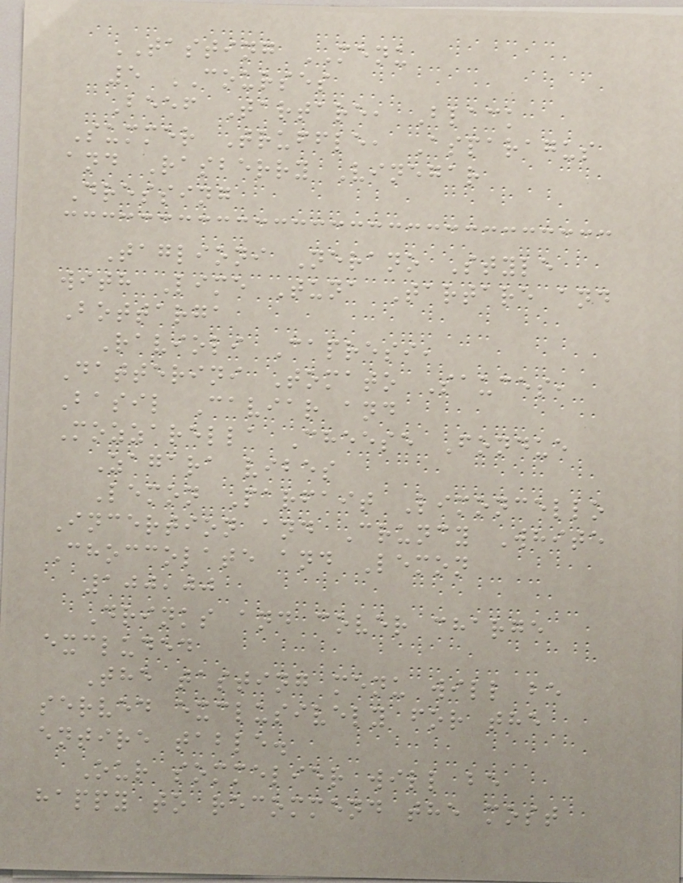TASTING MENU
5 COURSES
Beef Tartare, Black
Summer Truffle, Asparagus
and Rasberry Vinegar
Dressing
Taglioni Nerano Style
with Lime Tuna Tartare and
Bottarga
Ravioli Capresi,
Datterini Tomato Sauces,
Basil Caviar and
Mozzarella Cheese Fondue
Zagara vibes
Lemon Parfait Limoncello
Incertion and Cruncy White
Choccolate and Lemon
100,00
Drinks and cover charge
excluded
The tasting menu will be
served exclusively for the
entire table.
Our sommelier will be
happy to recommend the most
